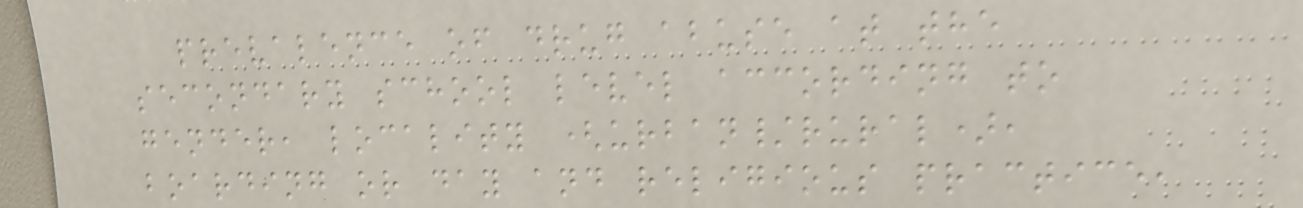prevalence of drug abuse at the
secondary school level according to
gender, locality (urban/rural),
boarding or day and religious practice,
